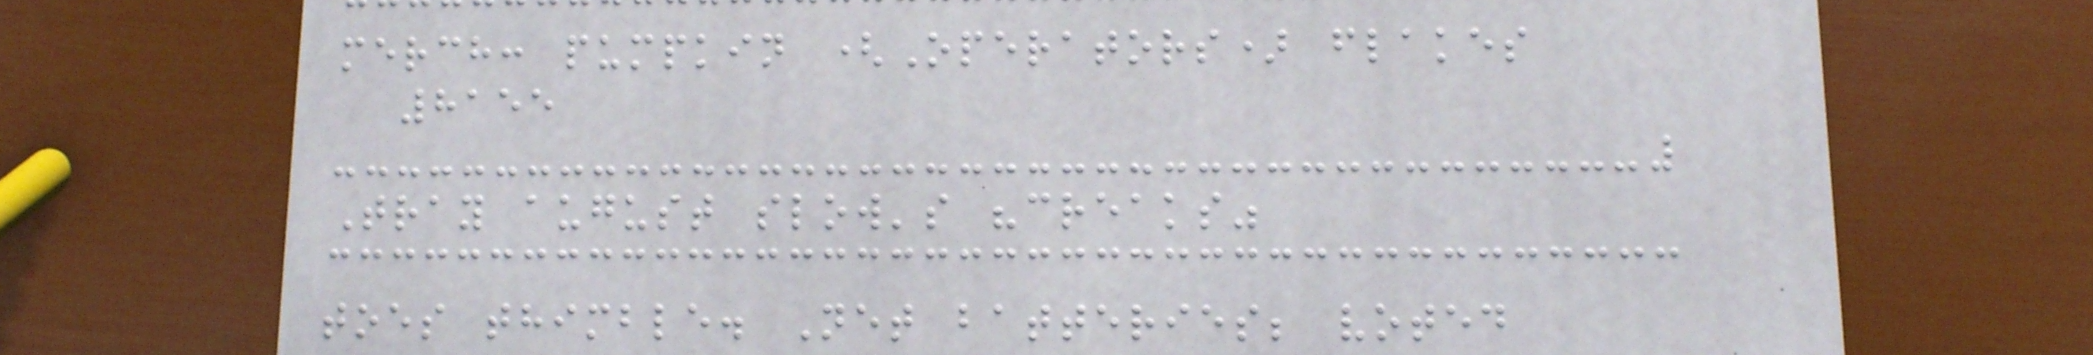merch: pumpkin (Operators) flakes
8155
Tray august slow's "creaks"
toes thimble. Net batteries; voted
